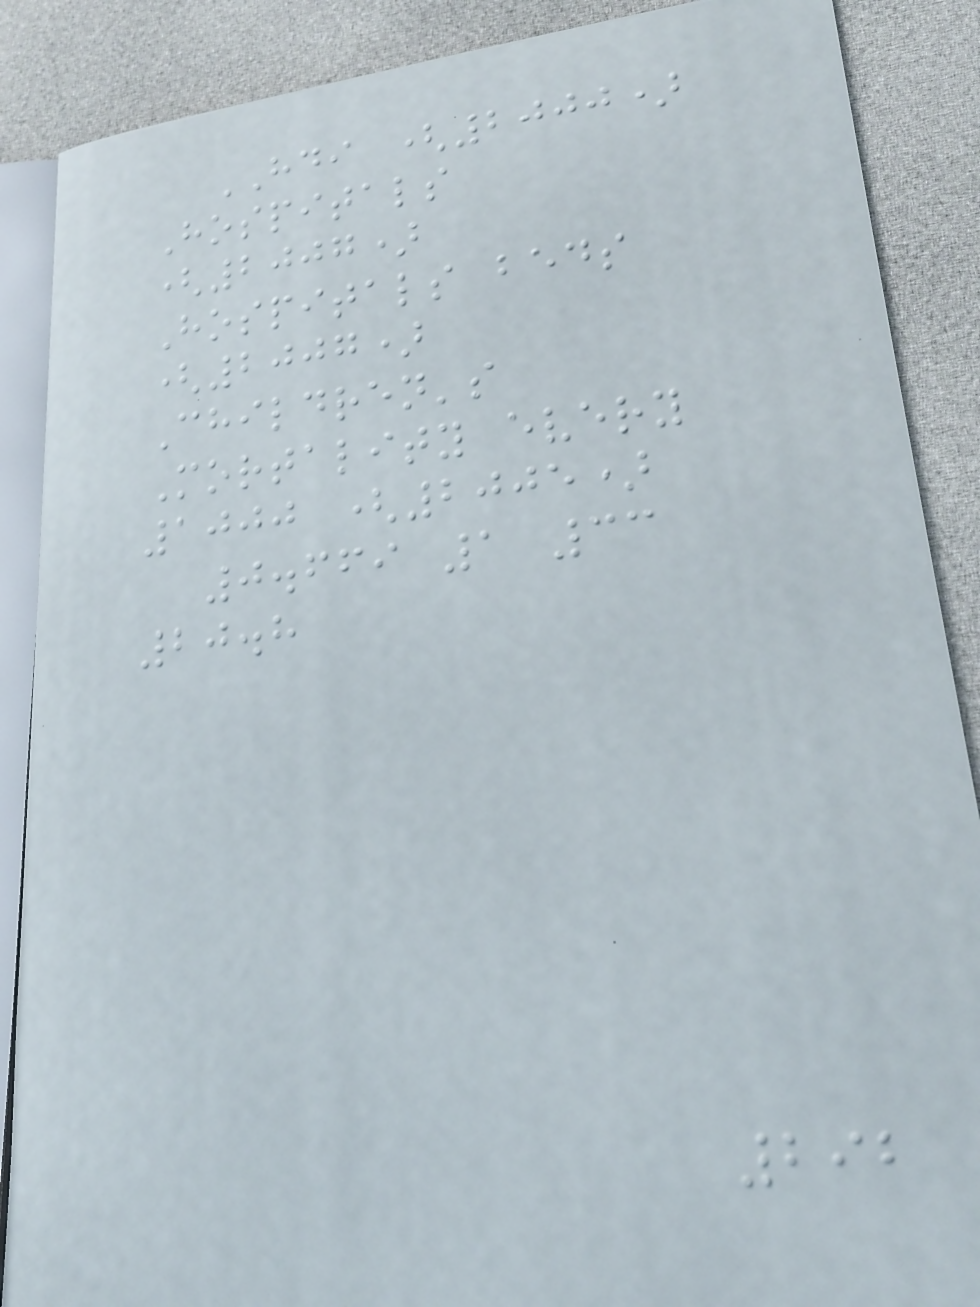HDI (2000)
Hospitals
(2007)
Hospitals beds
(2007)
Children's
Mortality every
1000 (2005)
0.669 1 33
20.8
292
